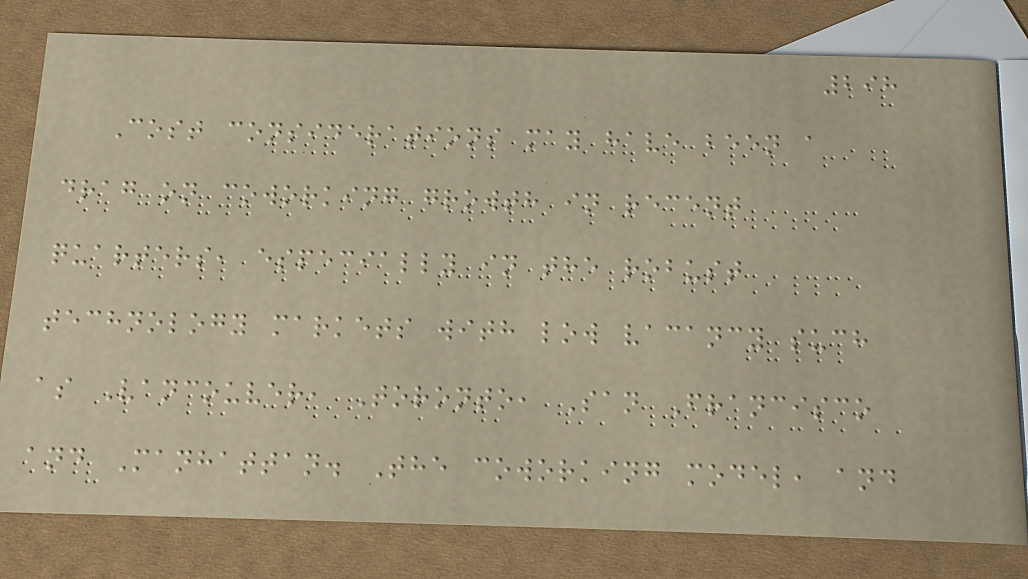298
Cost considerations may have been a
drag on coworking growth in recent
quarters, especially in the robust
technology markets with low vacancy such
as Vancouver, Toronto, San Francisco
and Manhattan. The coworking model, and
